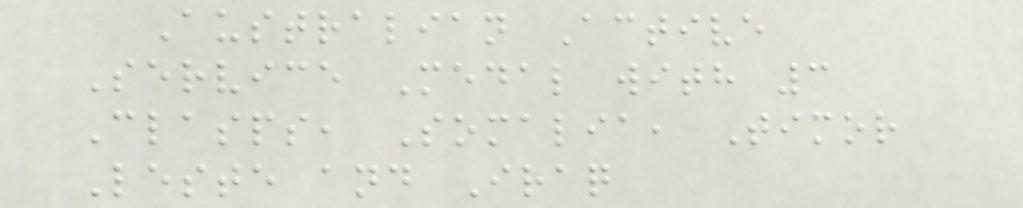Australian Active
Service Medal with 3
Clasps, Somalia, Timor
Leste and Iraq
